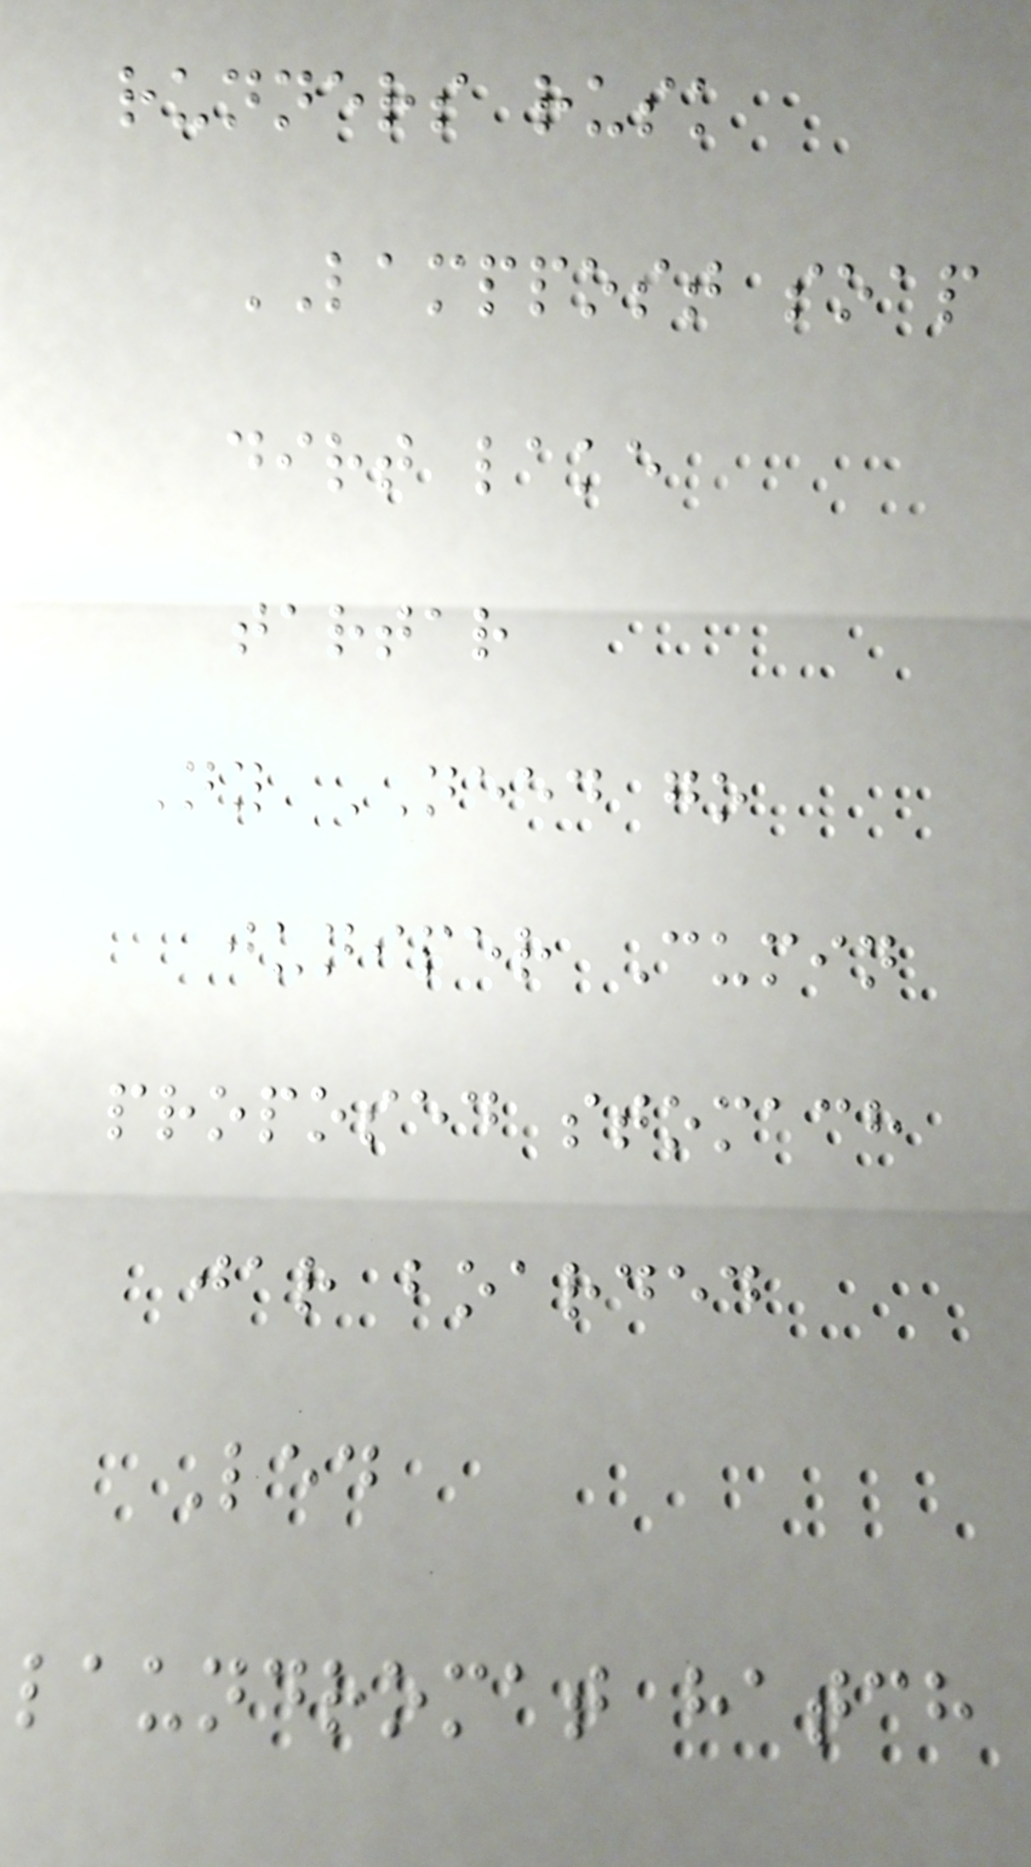runners rusk
LAMPPOST soap
dirt lake
tartar
Ny NEED go
juniper Cumin
proposed stomach
jar boarded
Led
laundromat hatch
